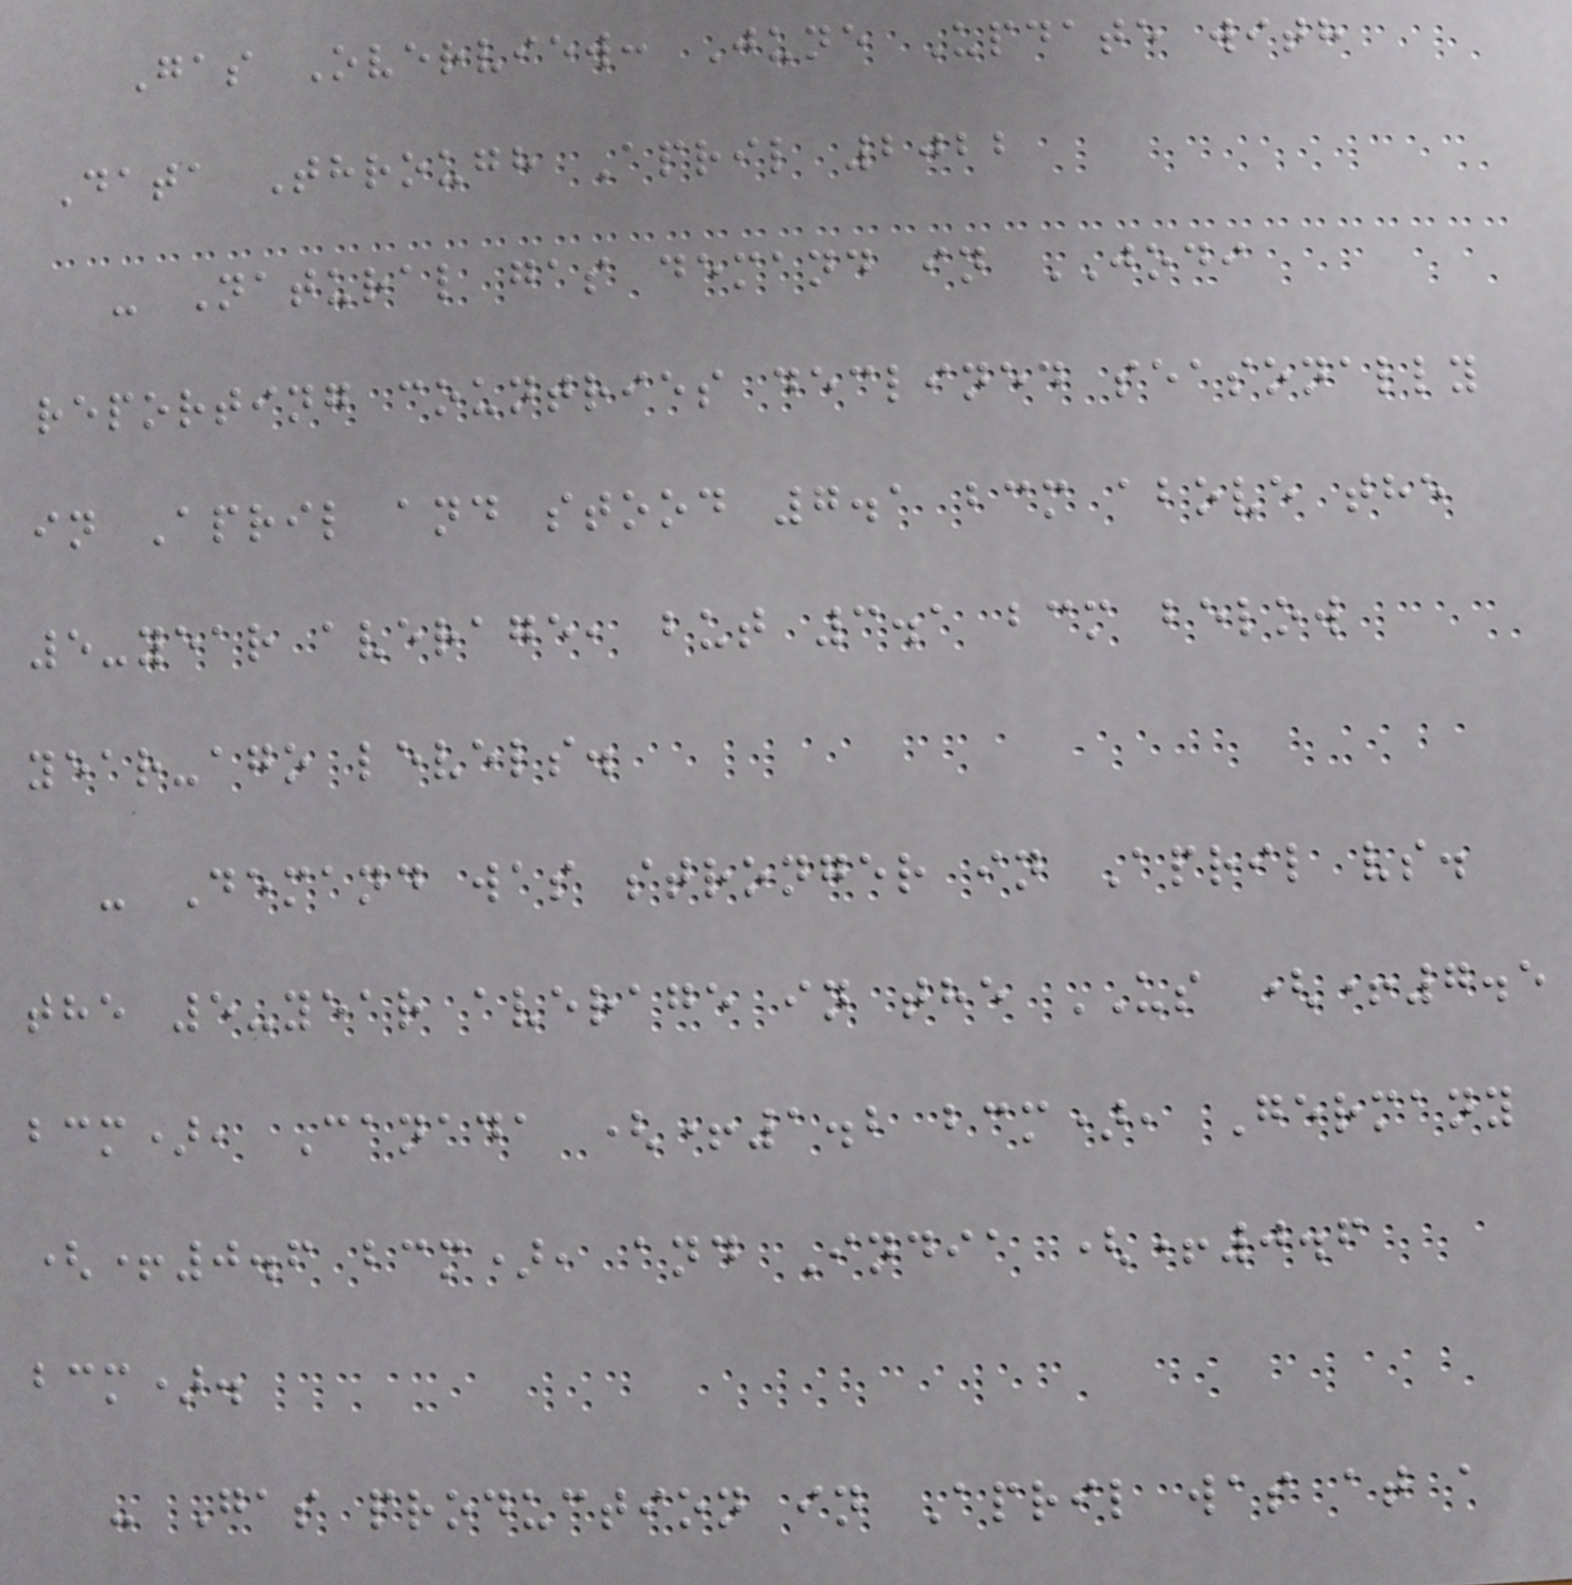Gas Overview: June Update with
Data Through April 2022
- Natural gas demand in JODI
reporting countries declined seasonally
in April and stood 7.1 bcm above the
5-year average, but 3.1 bcm below
year-ago levels.
- Demand was stronger in April vs.
the 5-year average in the US (+7.5
bcm), Canada (+1.2 bcm), Germany
(+0.6 bcm), and India (+0.6
bcm).
- Gas production in April was at a
